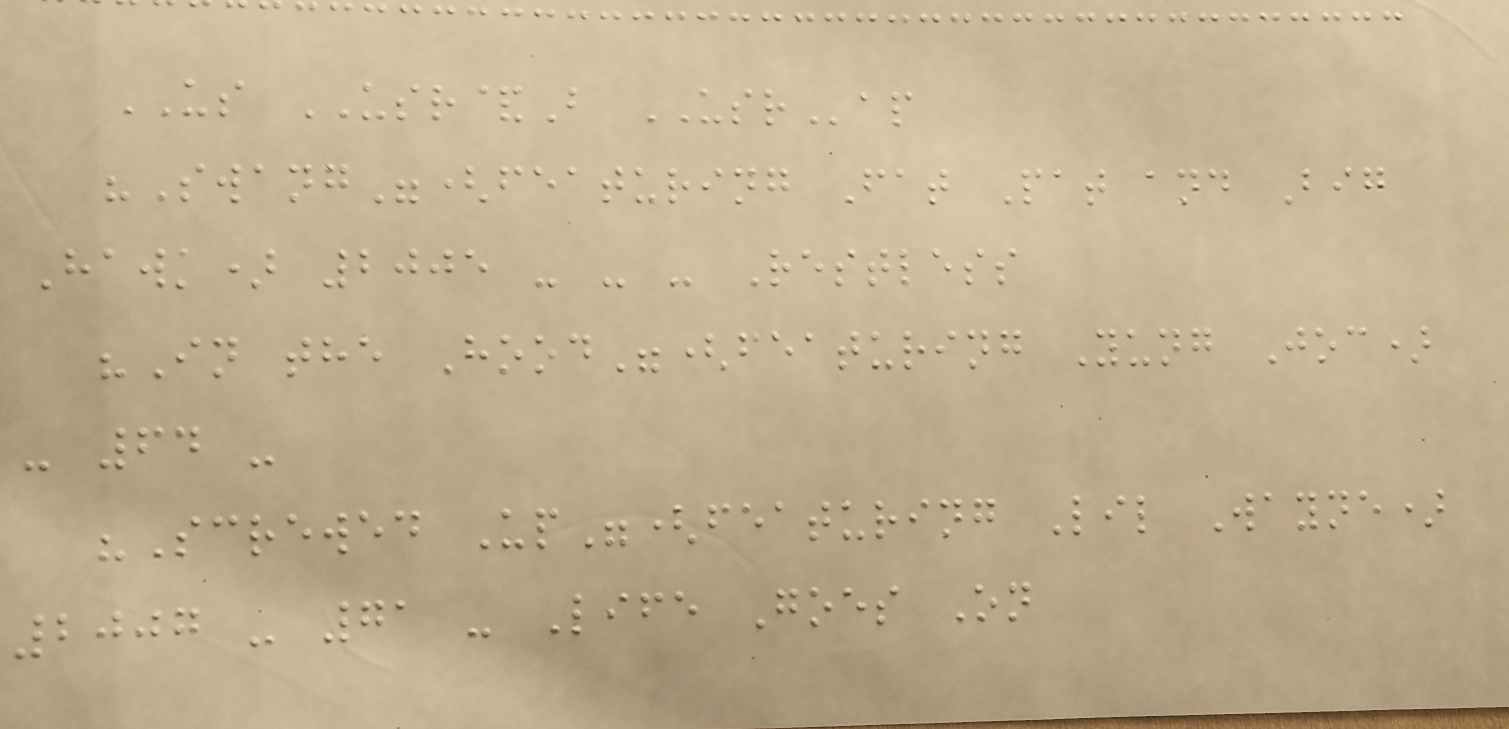US USR&B USRap
"Swang"(featuring Fat Pat and Big
Hawk) 2005 - - - Restless
"In the Hood"(featuring Yung Joc)
- 64 -
"Screwed Up"(featuring Lil Wayne)
2007 - 71 - Life Goes On
